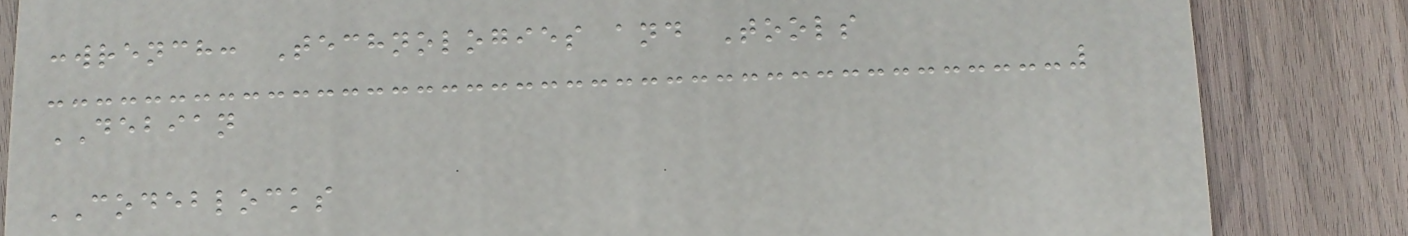:wrench: Technologies and Tools
DEBIAN
CODEBLOCKS
